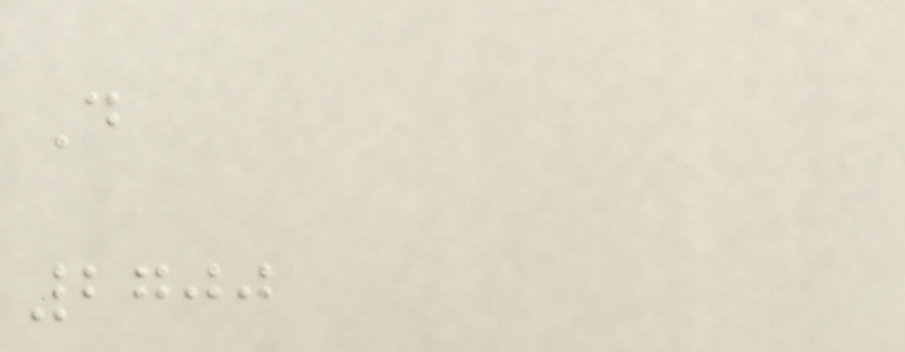D
2700
